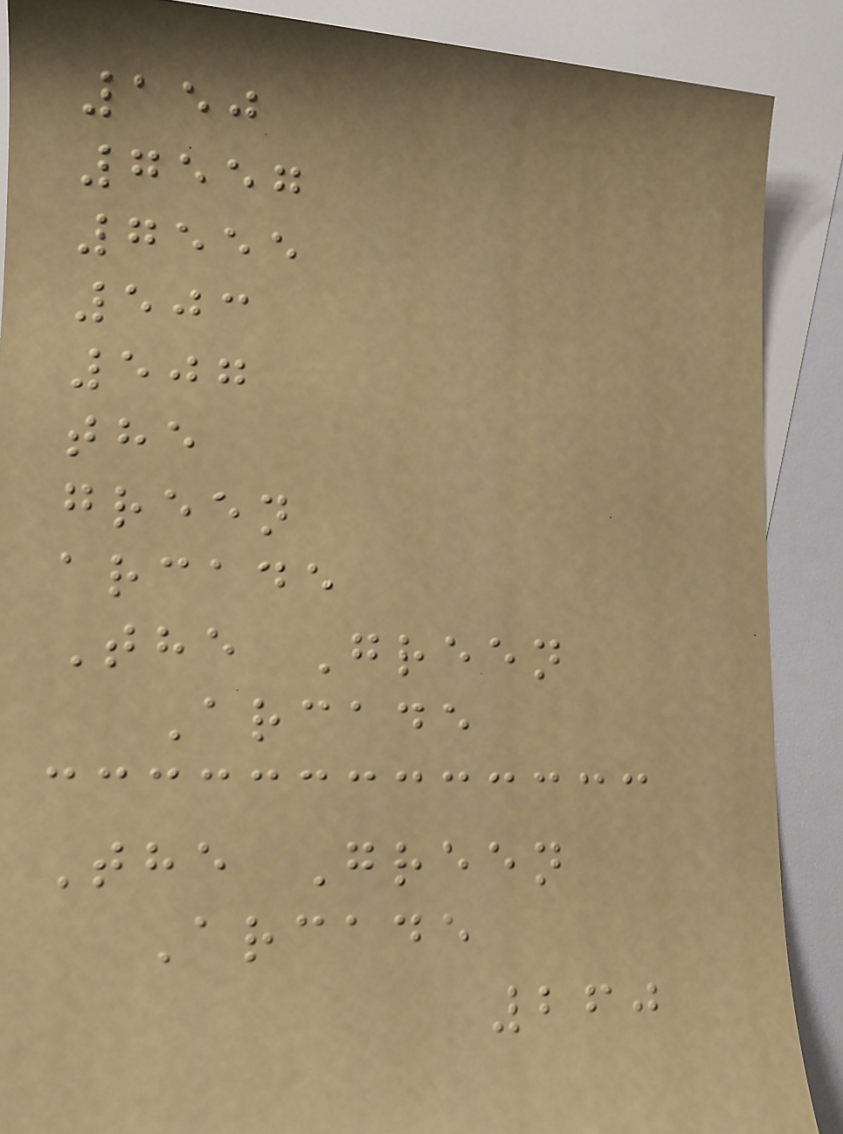150
7557
7555
503
507
the
green
arcade
The Green
Arcade
The Green
Arcade
260
